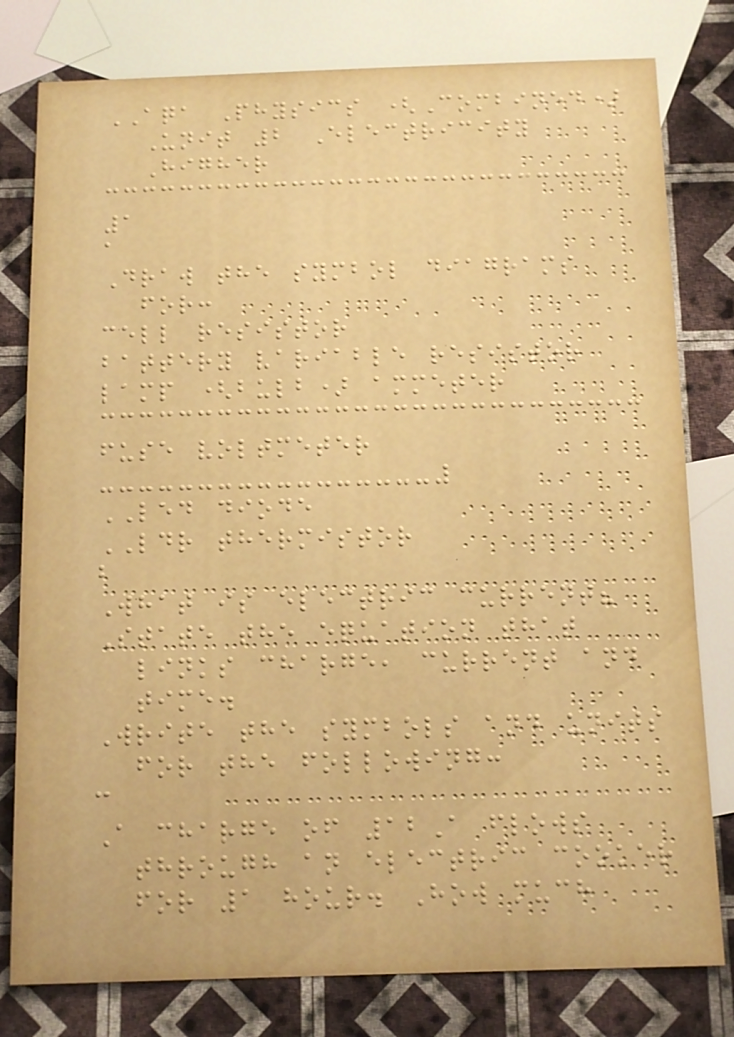AQA Physics (Combined)
Unit 2 Electricity
Higher
1
a
Draw the symbol diagrams
for:
cell resistor
battery variable resistor
lamp (bulb) ammeter
fuse voltmeter
LED diode
LDR thermistor
b
What is electric current?
State the equation that
links charge, current and
time.
Write the symbols and units
for the following:
c
A charge of 12A flows
through an electric cooker
for 1 hour. How much
